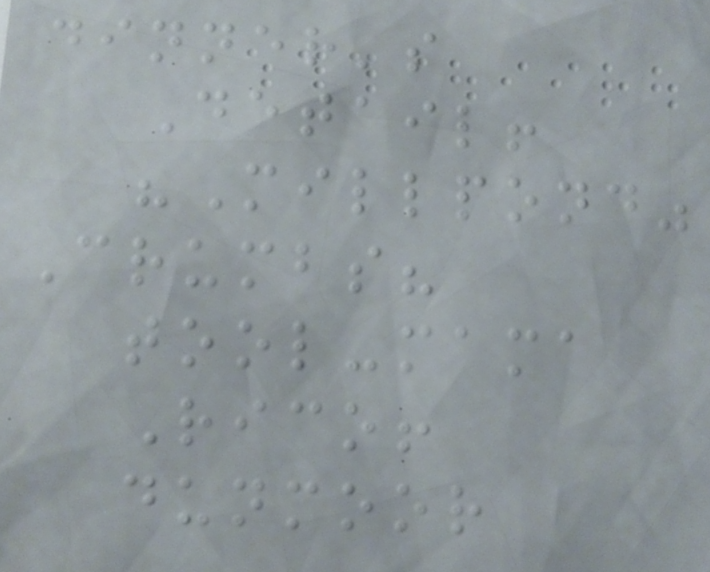dinner's
Detail!
"Millpond"
Crumbs?
tool-mama
Rico!
dunmoor
